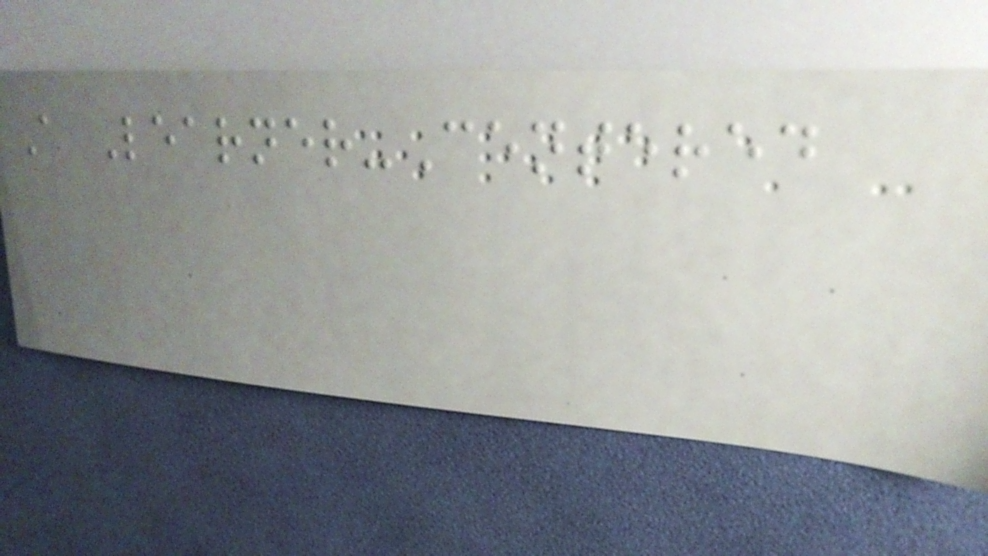A Learner-Centered
